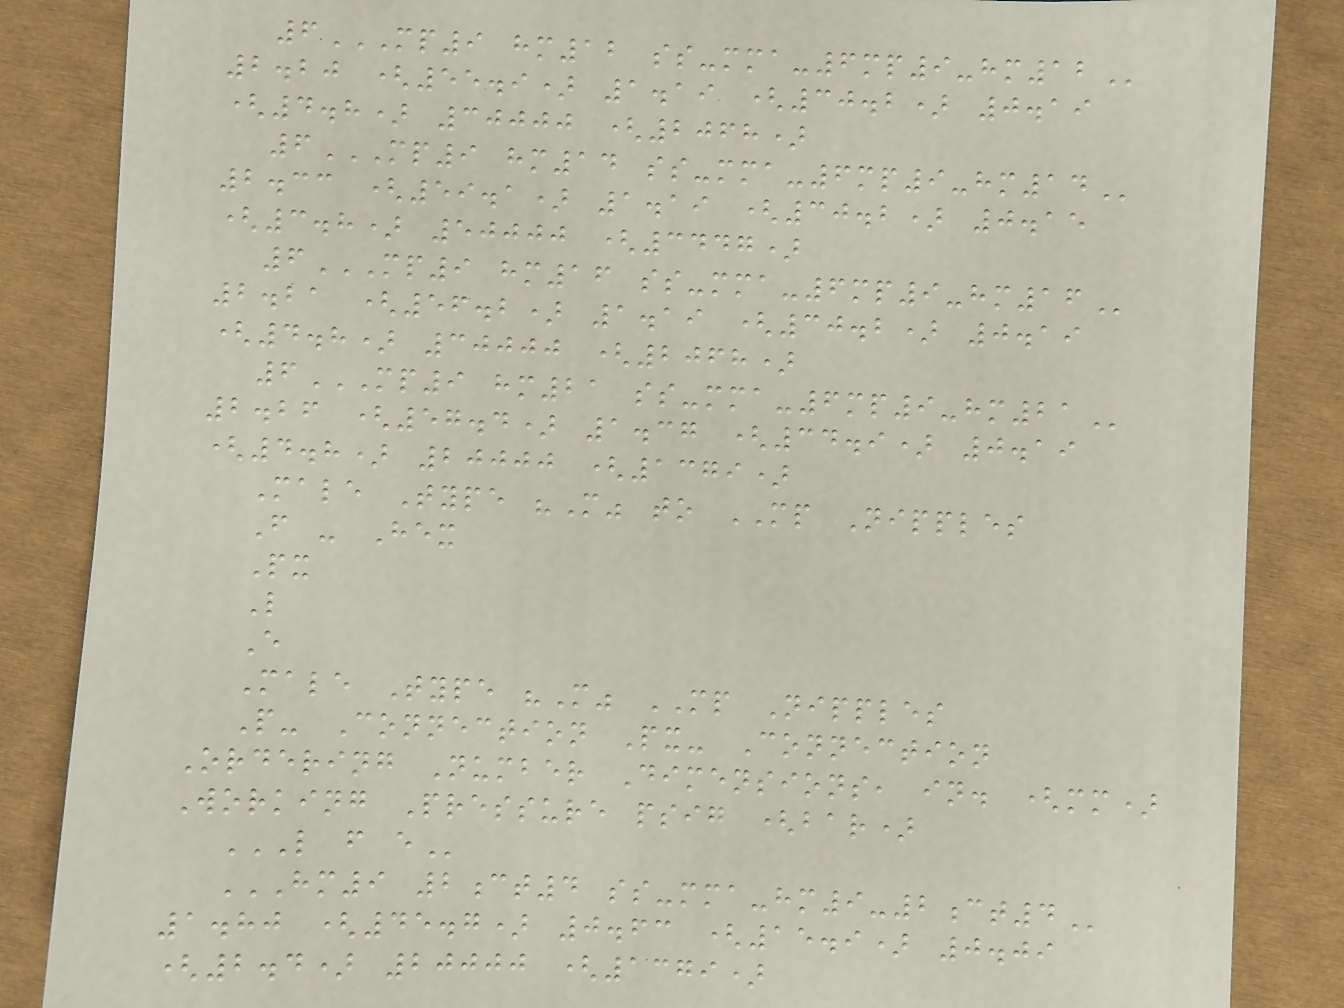6MP9 HM12 SS-MMA-6MP9-HM12
2.20 (55.9) 1.19 (30.2) 0.19
(4.8) 30000 (2068)
6MP9 HM14 SS-MMA-6MP9-HM14
2.33 (59.1) 1.19 (30.2) 0.15
(3.8) 50000 (3447)
6MP9 HM16 SS-MMA-6MP9-HM16
2.21 (56.2) 1.19 (30.2) 0.19
(4.8) 30000 (2068)
6MP9 HM21 SS-MMA-6MP9-HM21
2.26 (57.4) 1.37 (34.9) 0.19
(4.8) 20000 (1379)
Male Type "M" to MP Nipples
F - Hex
Px
L
E
Male Type "M" MP Nipples
P- Connection Px- Connection
Ordering Number Dimensions, in. (mm)
Working Pressure psig (bar)
L F E
HM9 2CT4 SS-MMA-HM9-2CT4
1.80 (45.7) 0.63 (15.9) 0.09
(2.4) 20000 (1379)
